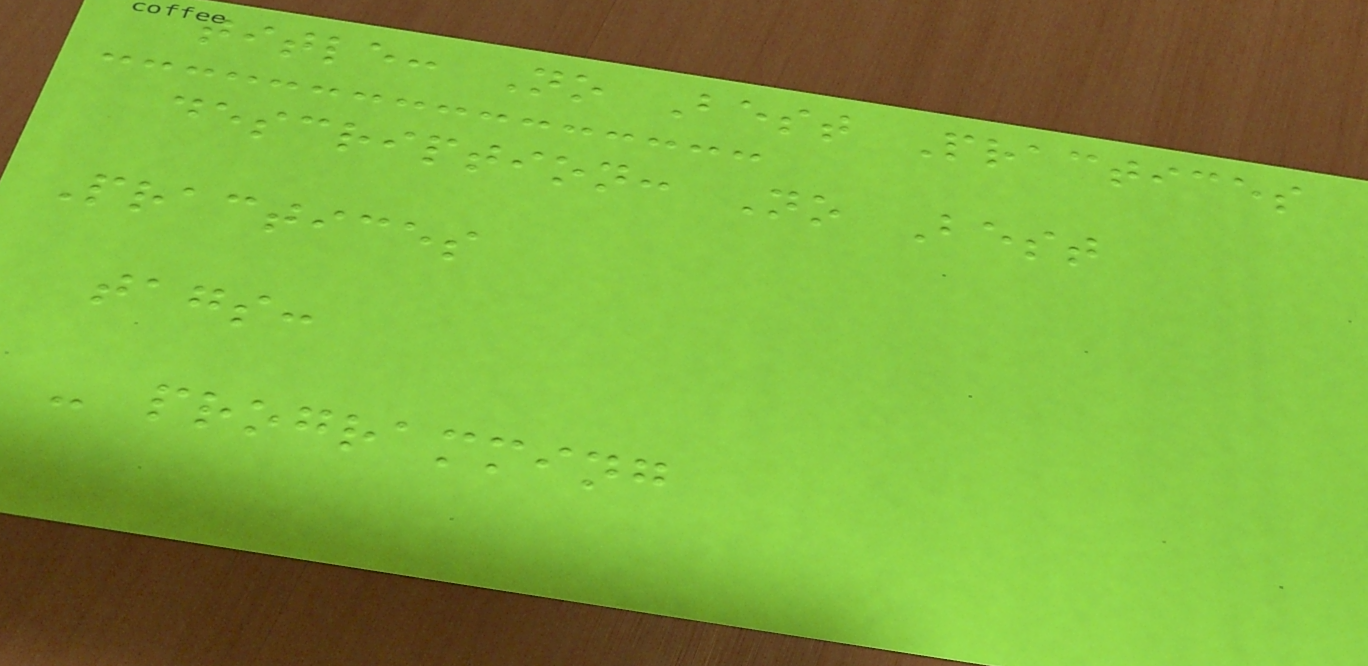title: No Best Practices
description: No Best
Practices
tags:
- programming
